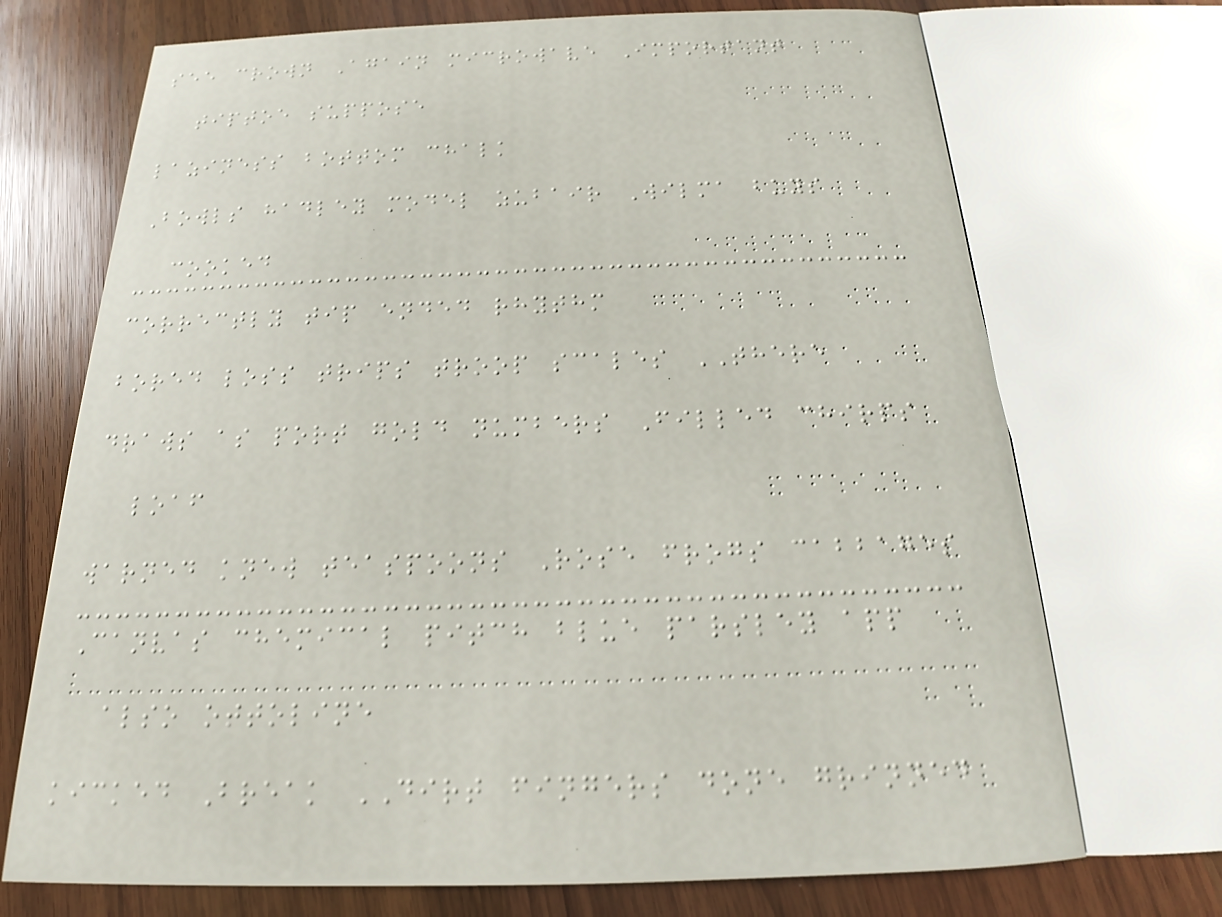see crown Again microwave Important
tiptoe suppose
laziness bottom chalk
Bowls hadley model zubair Wilma buys
cooked
correctly tip ended rhythm
bored loss trips troop scales THERE
draws as port gold numbers Filled chirps
loaf
warned knew teaspoons Rose frogs cabbages
Canvas chemical pitch blue parsley app
also ottoline
kicked Break DIRT fingers done grinned
